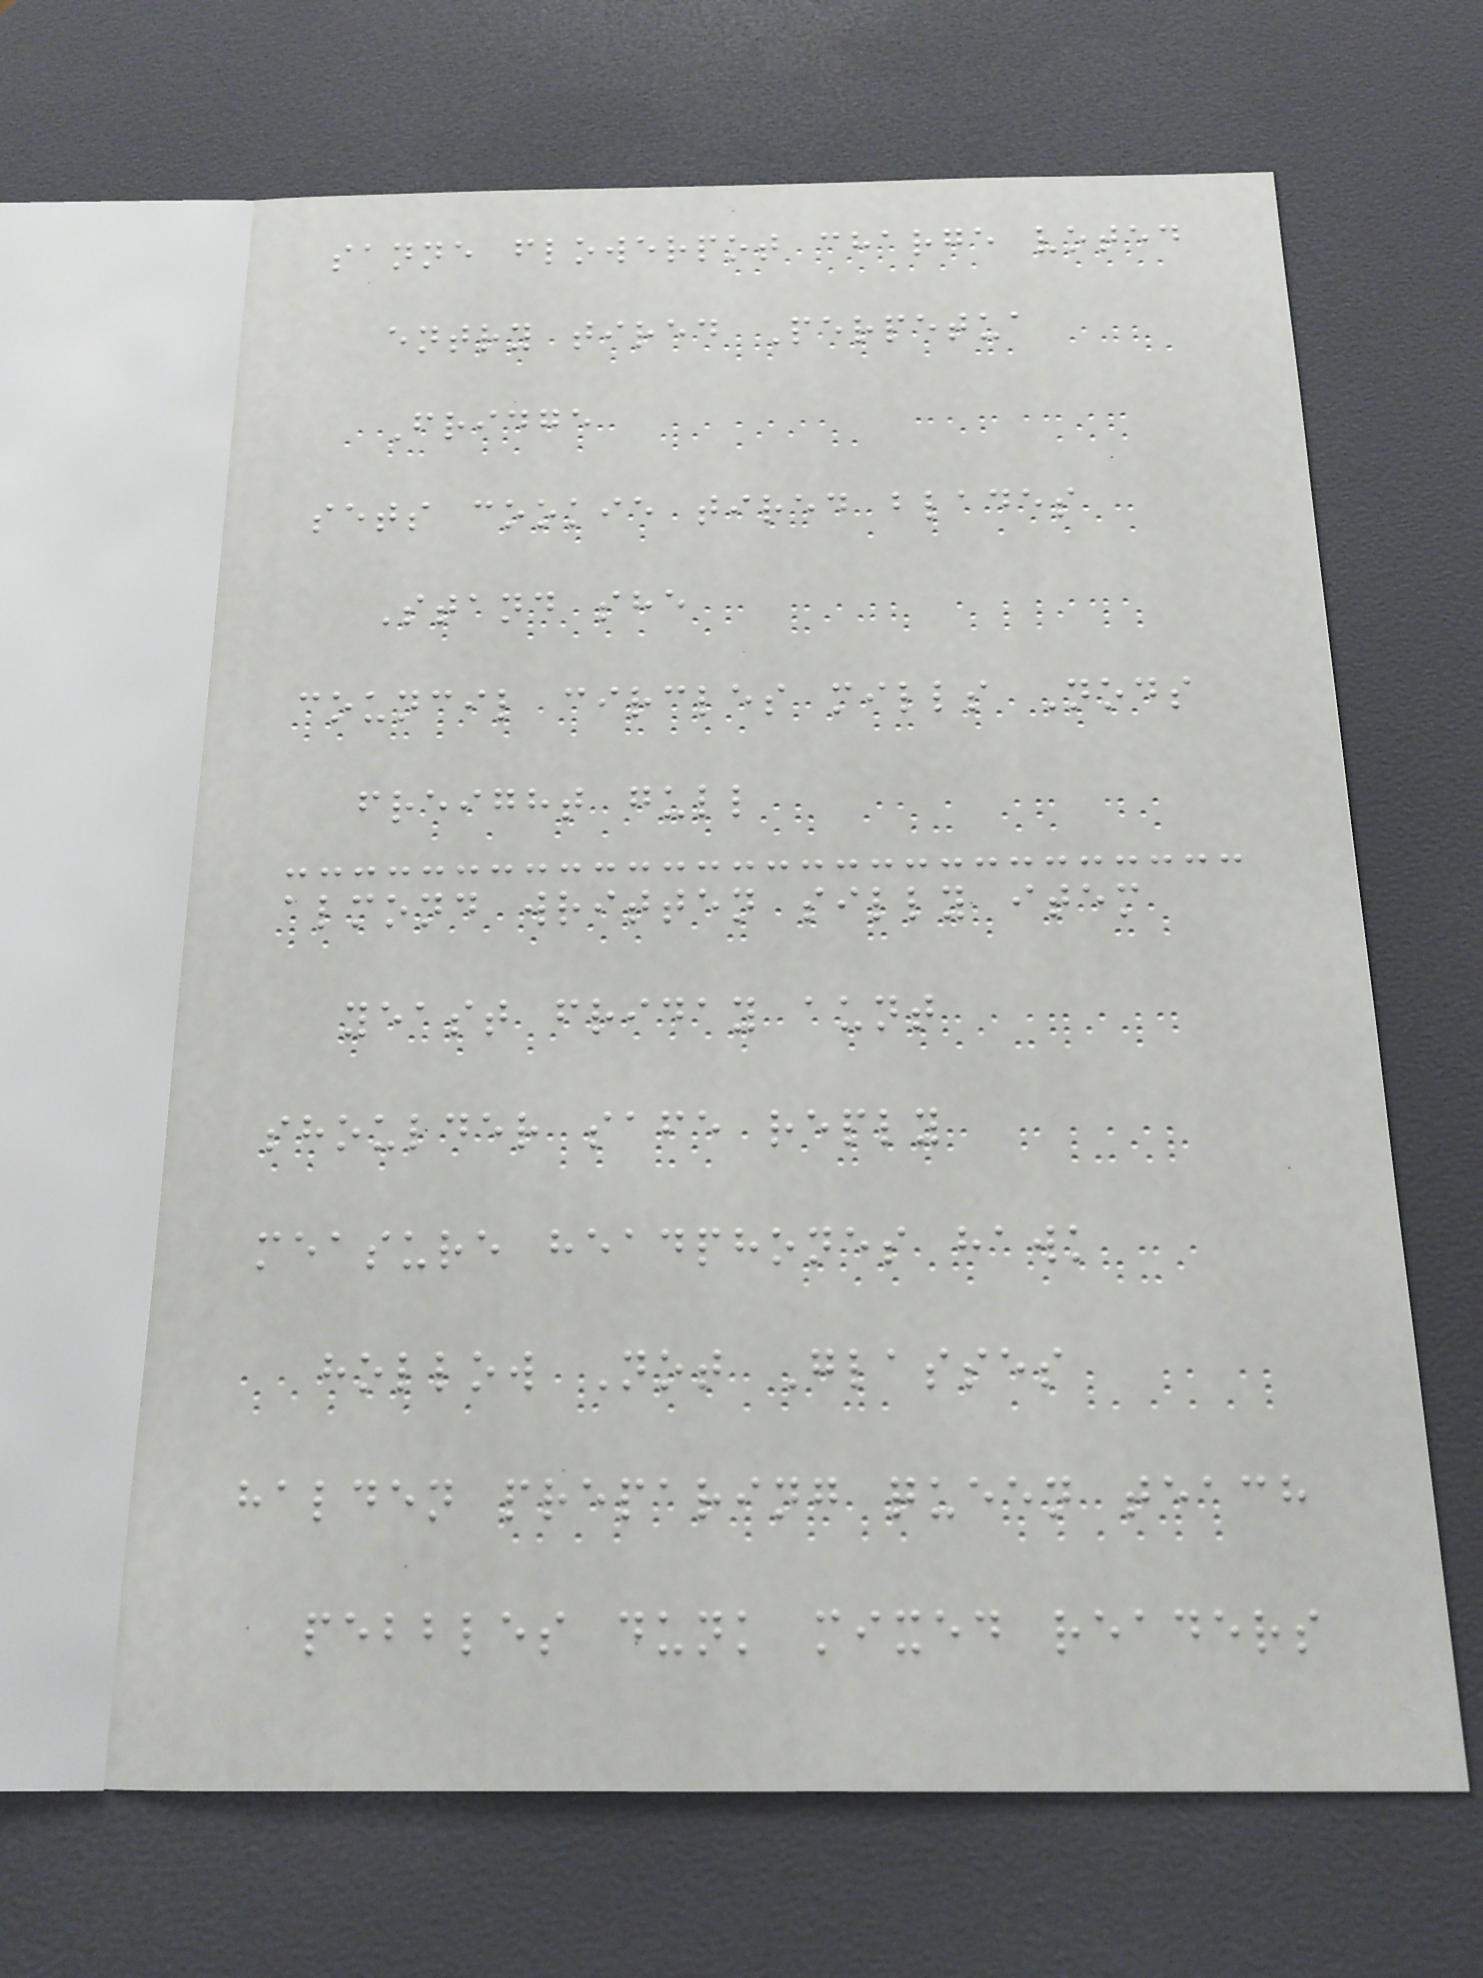sanne flowerpot charge voted
entry tired Perpetua
Fridge
sets cookie tired blades
Stand she
council circles mills Nods
freight gull
almond written silly item
yeast friday aunt
shoulder safe reply
measure headphones hawk
hollow Not Glasses
halden preparing queen teach
pebbles dunk mixed readers
